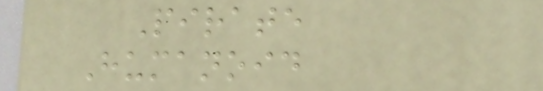Pirate
Humanoid
